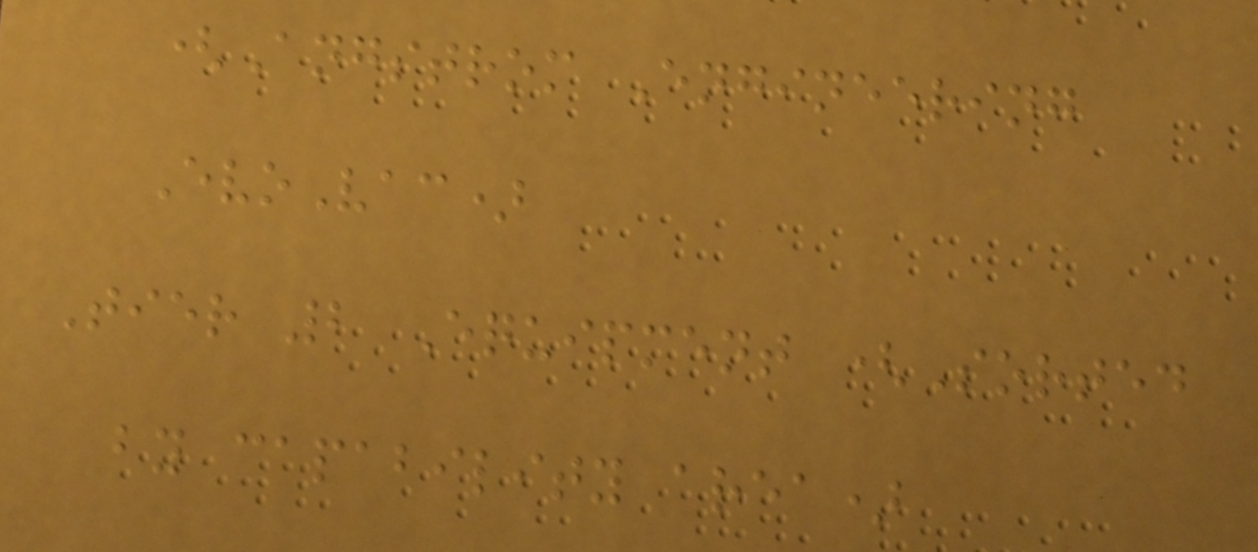(Angstrom Engineering
EvoVac)
Tier 2 Equipment (Sorted
by capability area)
